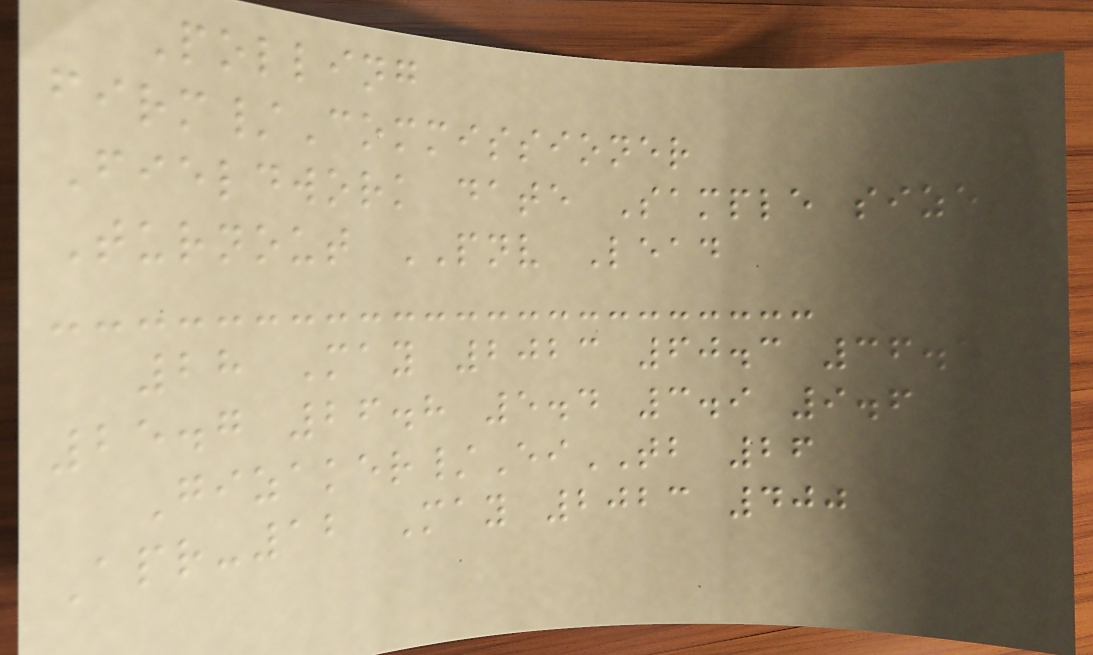Polling
firm/Commissioner
Fieldwork date Sample size
Turnout PNV Lead
28 May 2023 60.3 36.4
25.7 26.8 5.4 3.9 9.6
Gizaker/EiTB 26
Apr-12 May 2023 400
